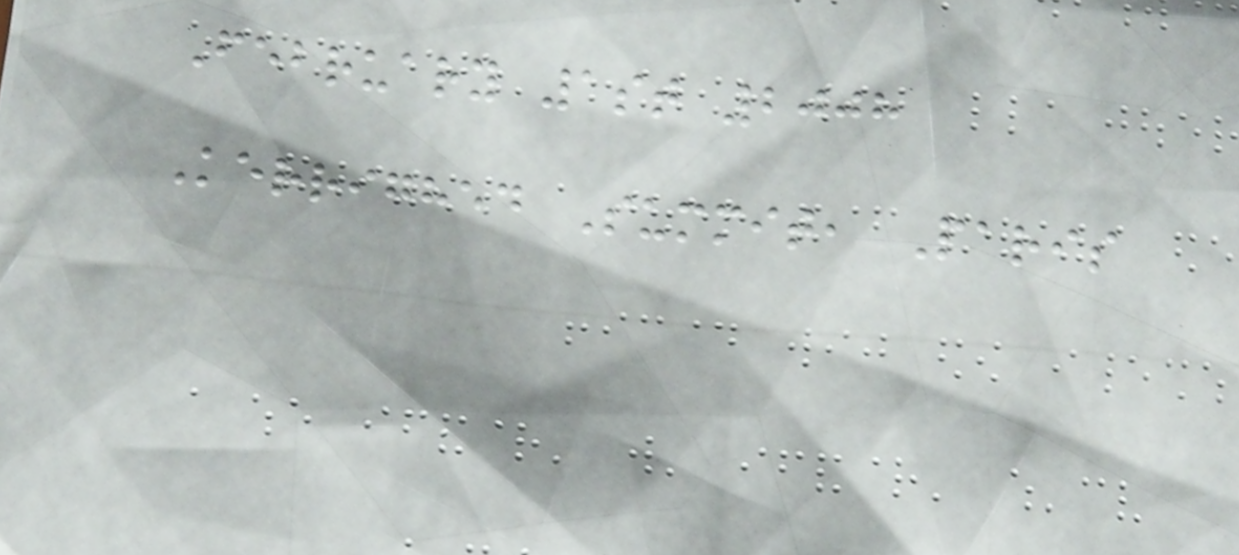February 1st 2008
Kerrighed Summit, Paris
